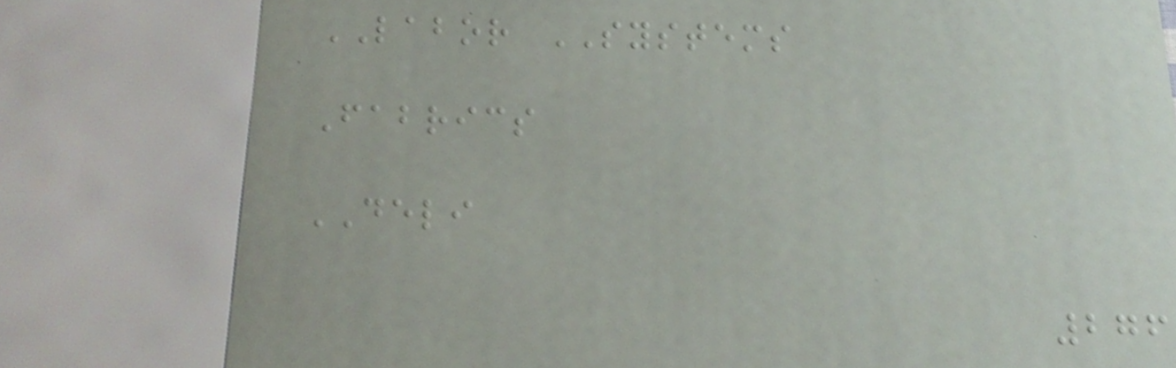LABOR SYSTEMS
Fabrics
DELI
276
